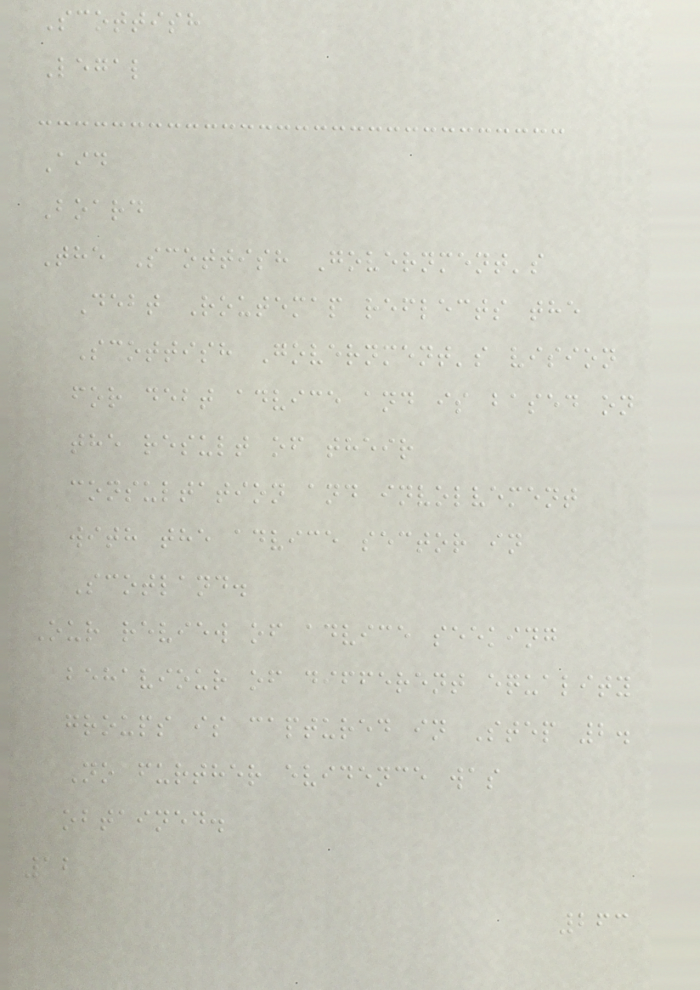Scottish
Legal
Aid
Board
The Scottish Government's
Debt Routemap reflects the
Scottish Government's vision
for debt advice and is based on
the result of their
consultation and involvement
with the advice sector in
Scotland.
Our review of advice seeking
behaviour of different equality
groups is captured in Step 2.
No further evidence was
obtained.
12
263
